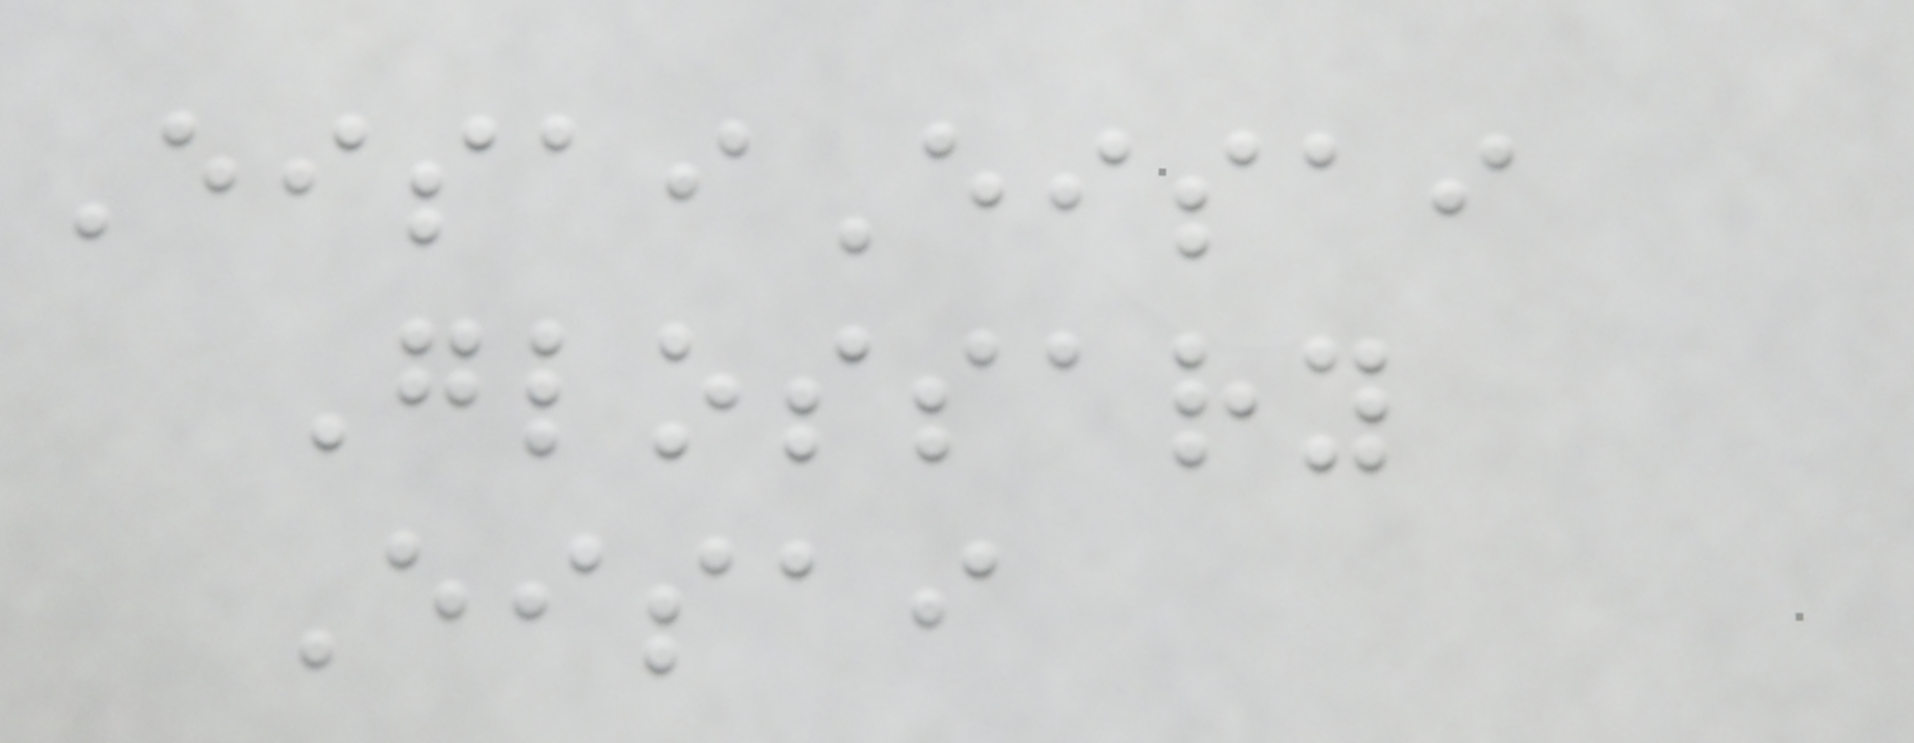EisaiEisai
Glossary
Eisai
